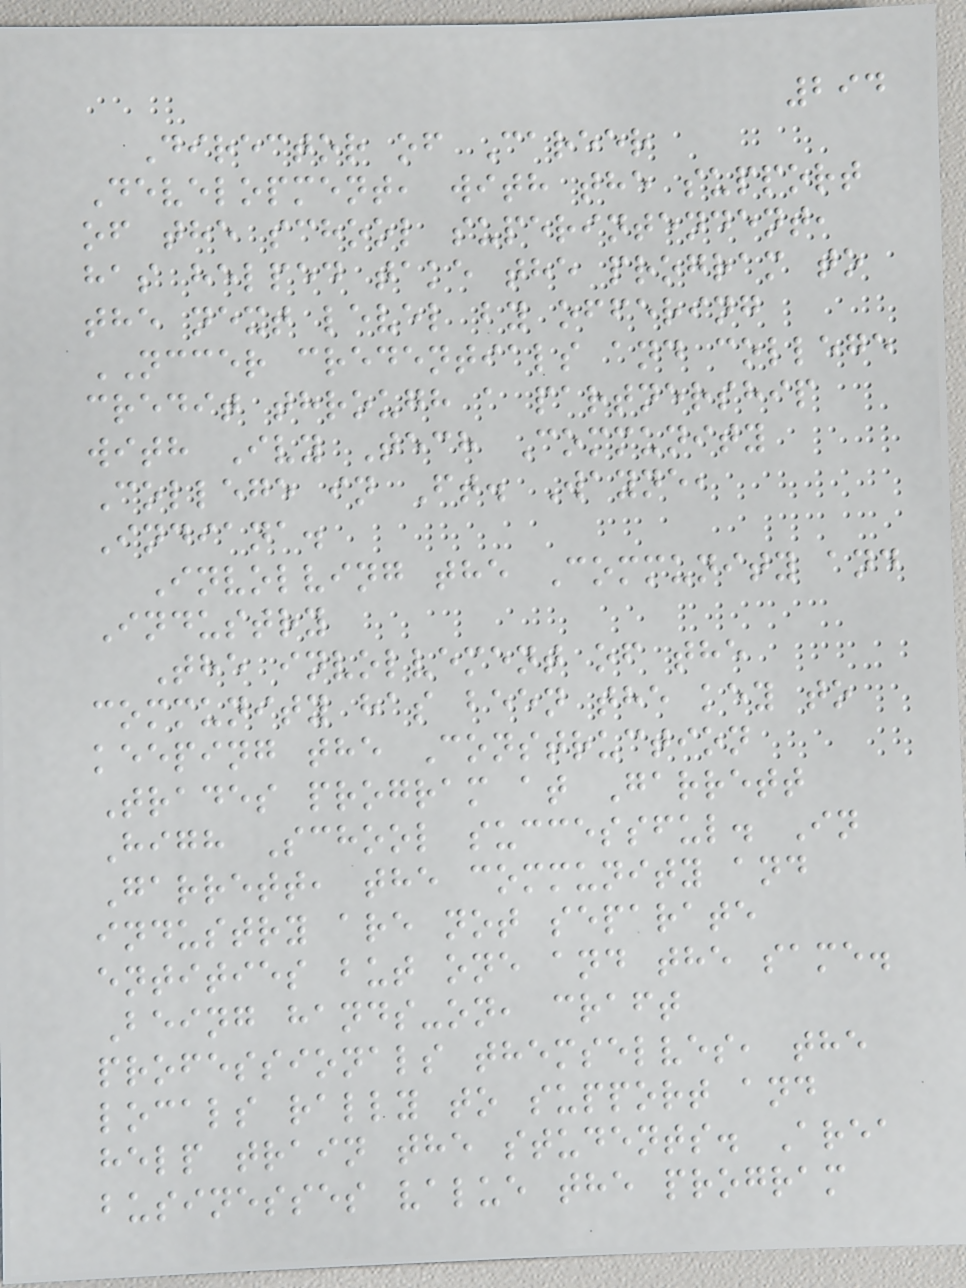294
Director of Career
Development, with the support
of the school superintendent,
has helped take the program to
the next level by offering
NCCER credentials and college
credit through a partnership
with Ivy Tech Community
College in Ft. Wayne,
Indiana.
Involving the Community and
Industry
The involvement of the
community has been the key to
keeping the Construction
Trades program at Garrett
High School successful. In
Garrett, the community and
industry are not separate
entities but one and the same.
Being hands-on, craft
professionals themselves, the
locals rally to support and
help train the students. Area
businesses value the program
